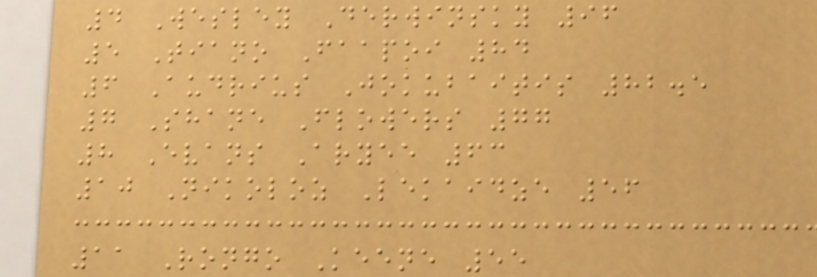4 Wesley Derwinsky 96
5 Tiano Faapoi 84
6 Audrius Jokubaitis 82.5
7 Shane Flowers 77
8 Evans Aryee 63
10 Nikoloz Lekaidze 56
11 Rongo Keene 55
